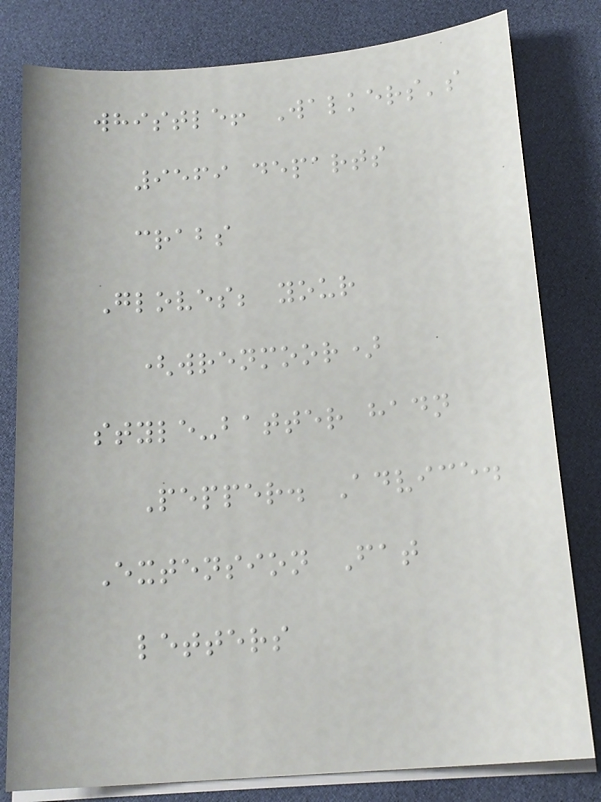whistle! Walkers's
9569 departs
crabs
Gloves; your
(wrenmoor)
style-batter hadn
Pepper. Advice.
Extension Fat
letters
